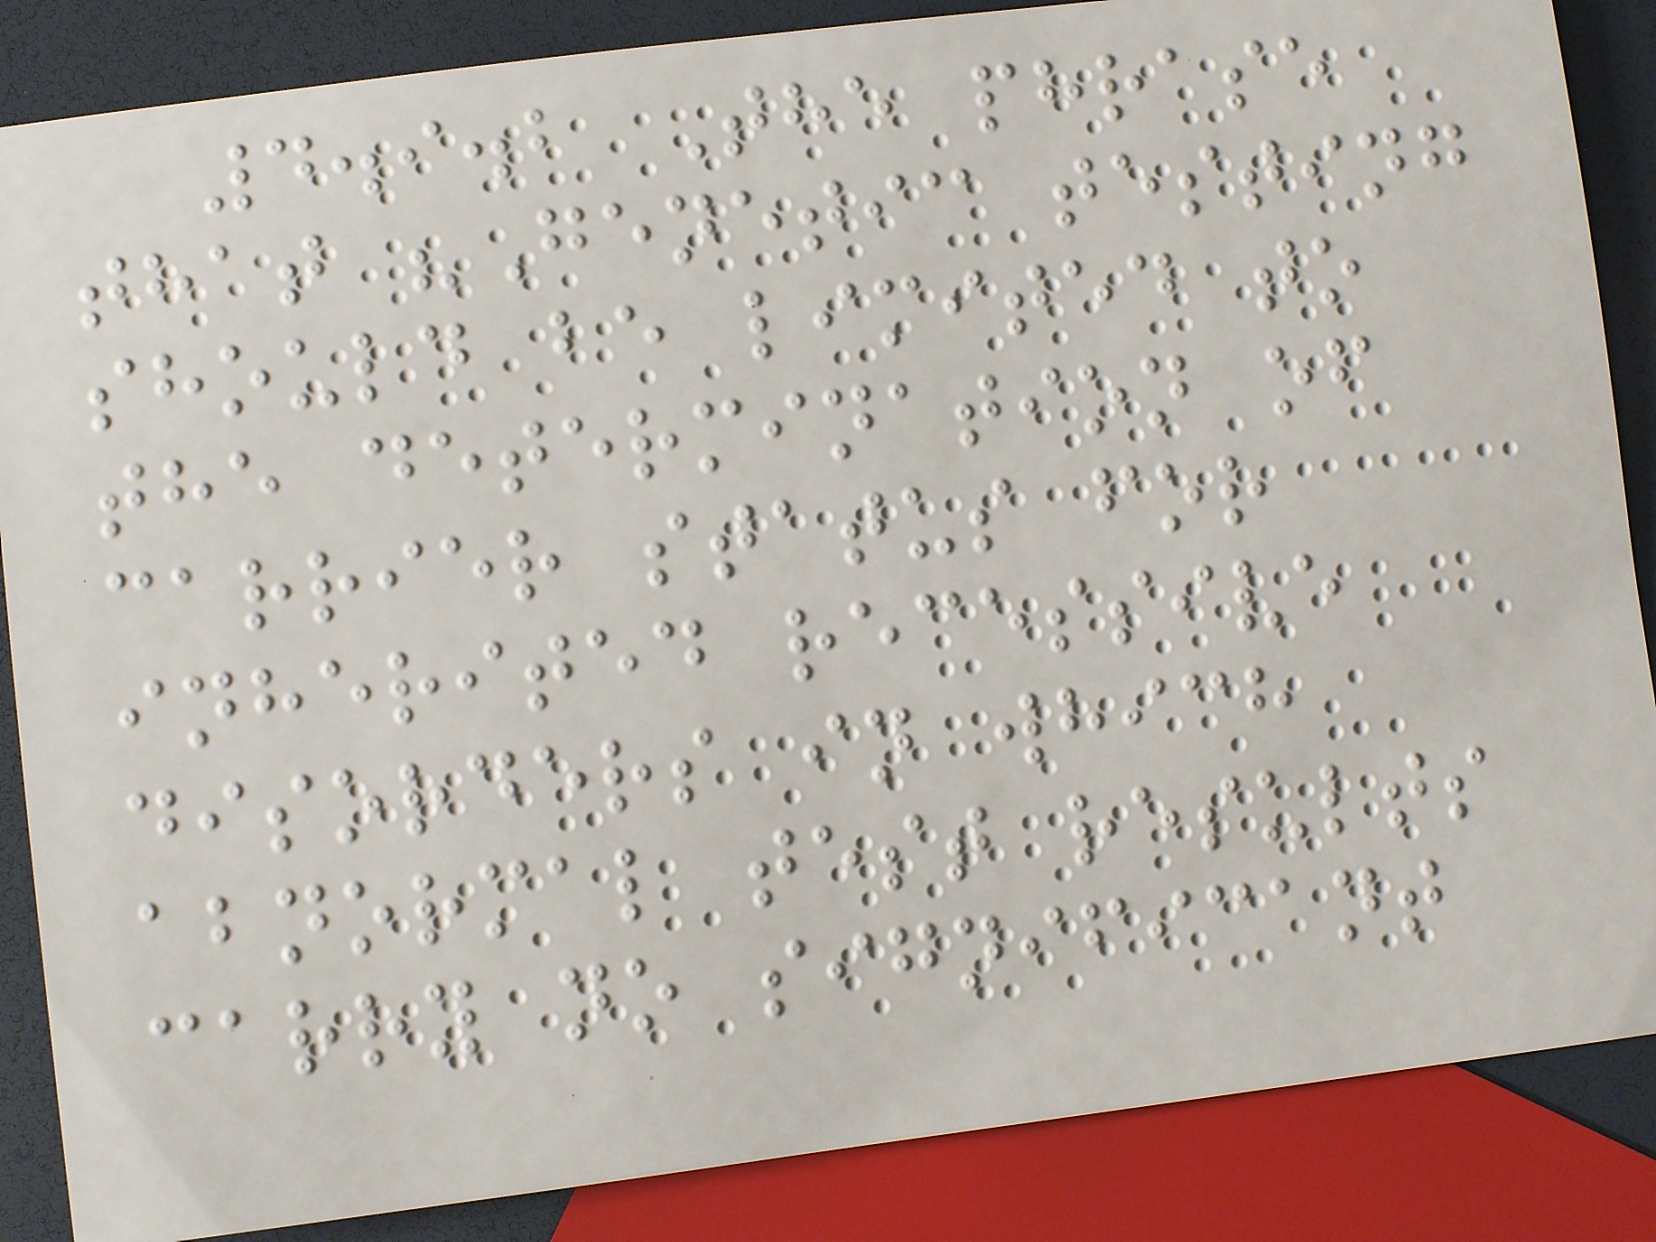4.9.2 The phrase
that "Genetic testing
should be limited to
the determination of
carrier status for
inherited recessive
disorders in which
abnormal test results
carry no significant
